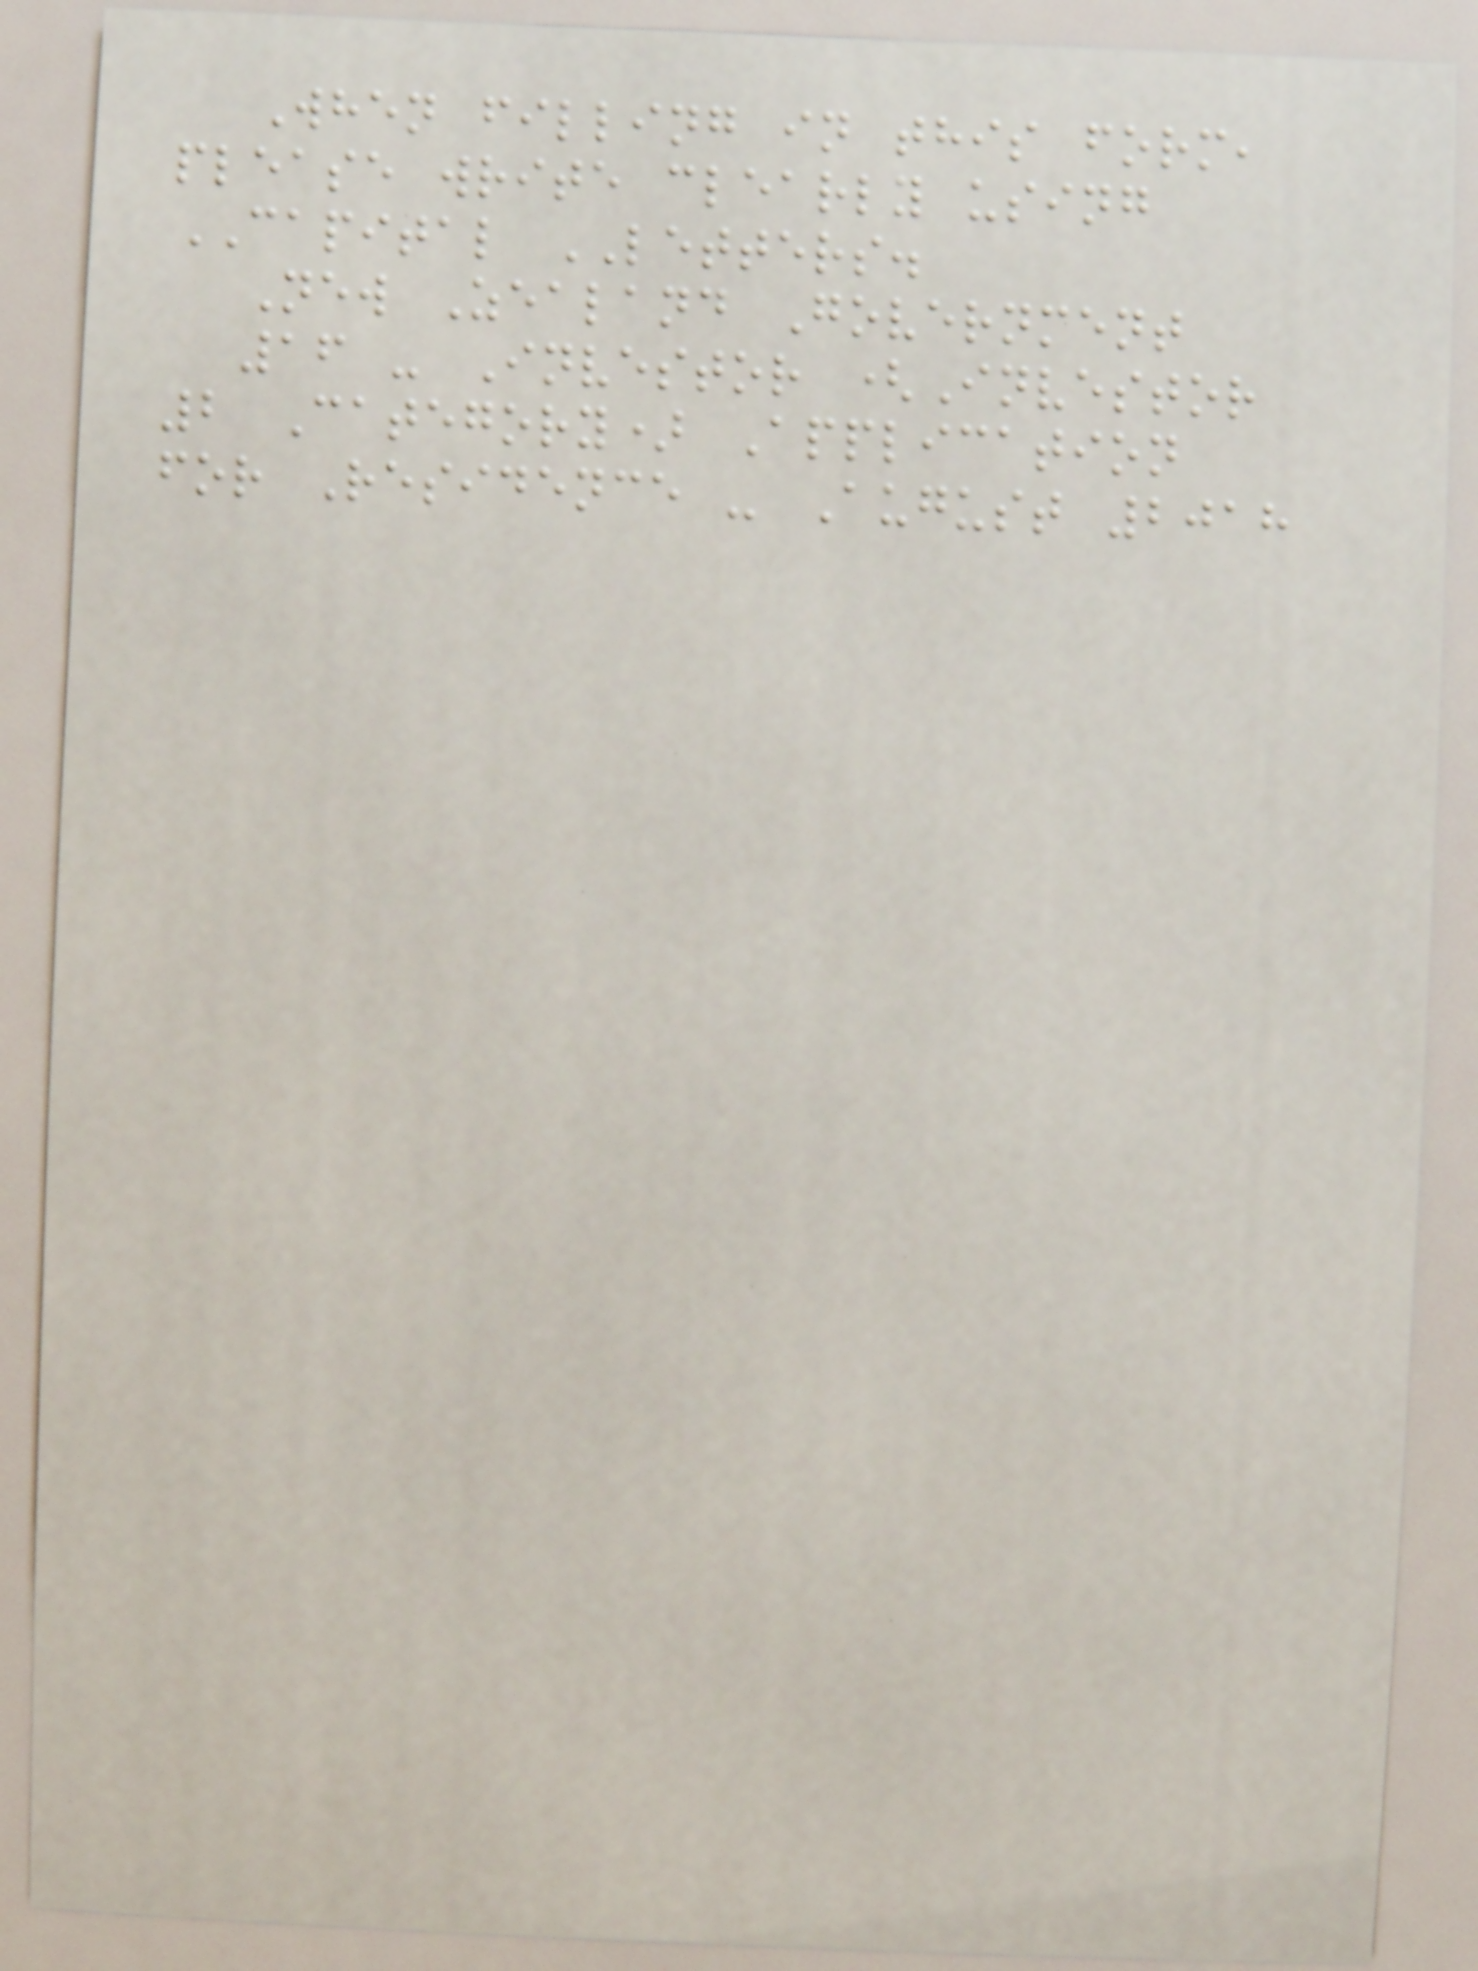When filling in this form,
please write clearly using
CAPITAL LETTERS.
New Zealand Government
16 - Investor (Investor
2 Category) Application
for Residence - August 2018
